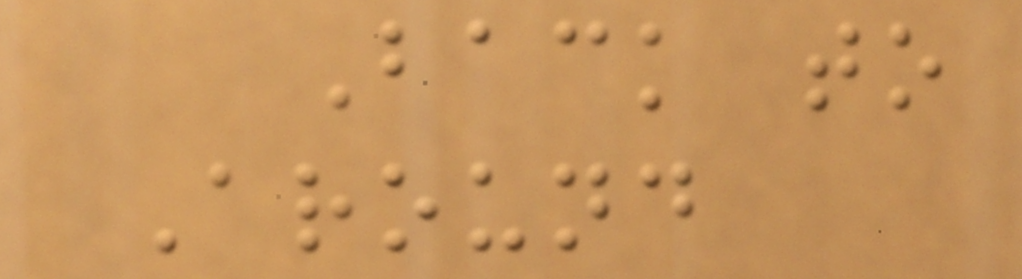Back to
Around
